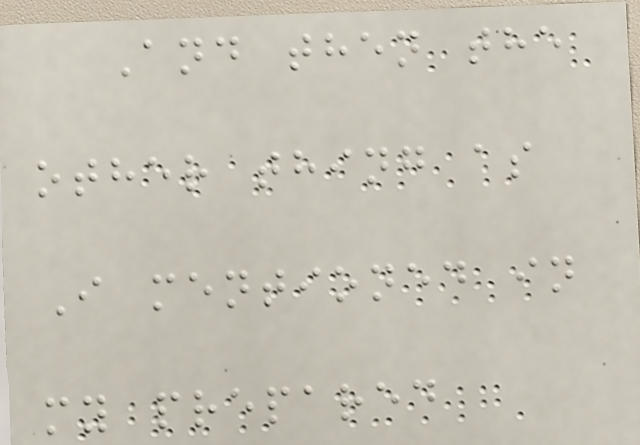And then the
other thing as
I mentioned in
my prepared
